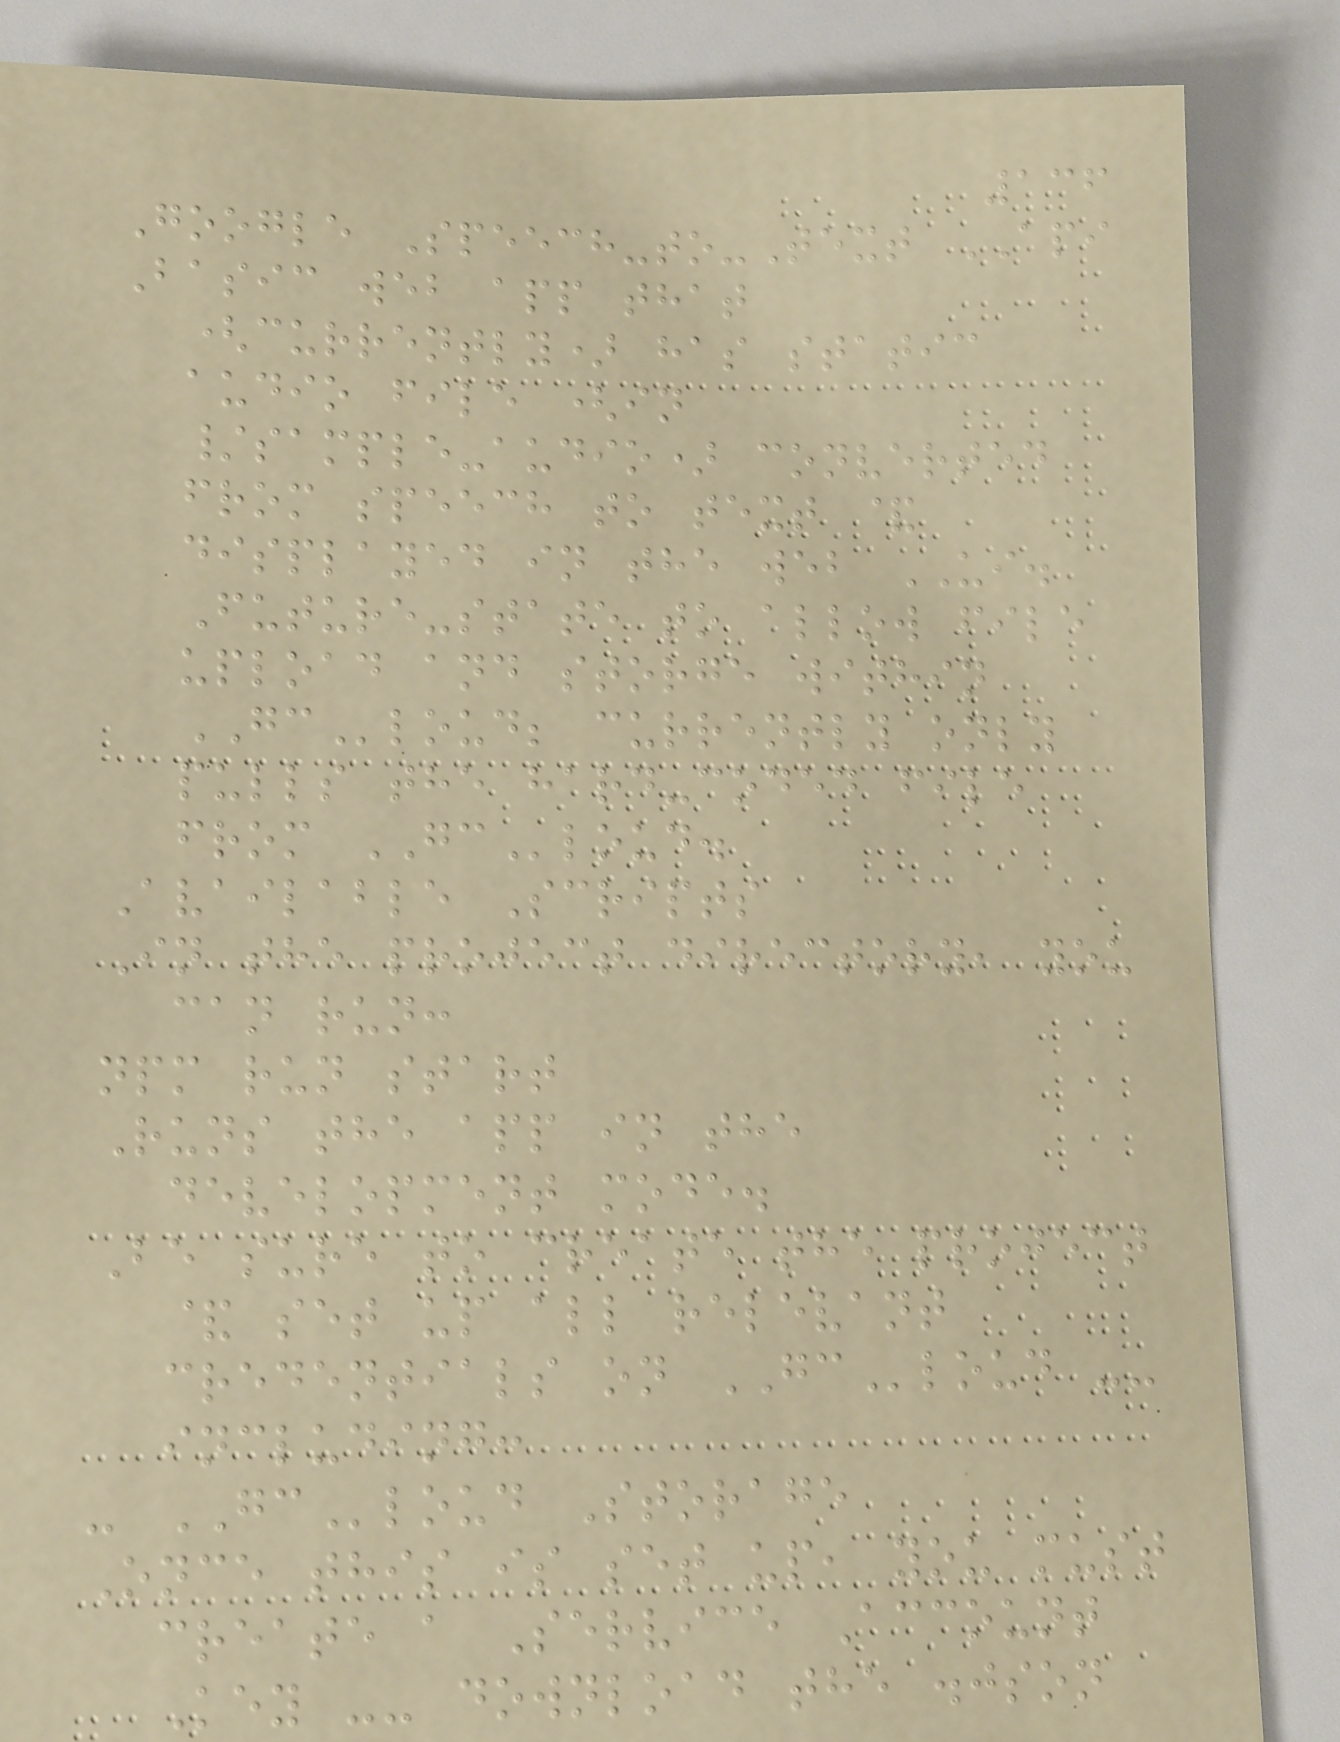136
Google Speech-to-Text API
Basic web app that
(currently) has static
audio file (in
/sample-audio) converted
from speech to text &
displayed in the web UI.
Future-state to allow file
upload and storge within
GCloud; currently only
pulls the hard-coded file
from GCloud.
Available Scripts
In the project directory, you
can run:
npm run start
Runs the app in the
development mode.
Be sure to create the project
& set up all relevant
credentials on GCloud --
including:
- GCloud Storage
Once this is set up, you must
create a Service Account
Key -- download the .json
